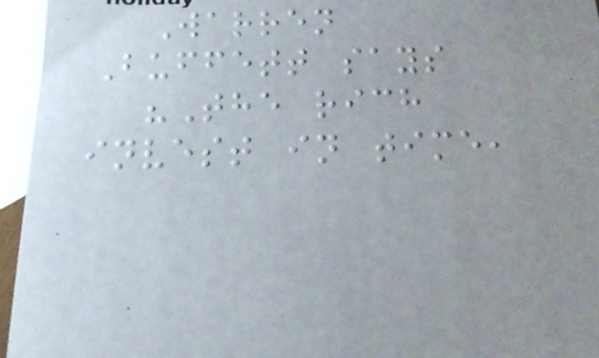Warren
Buffett says
"The rich
invest in time,
